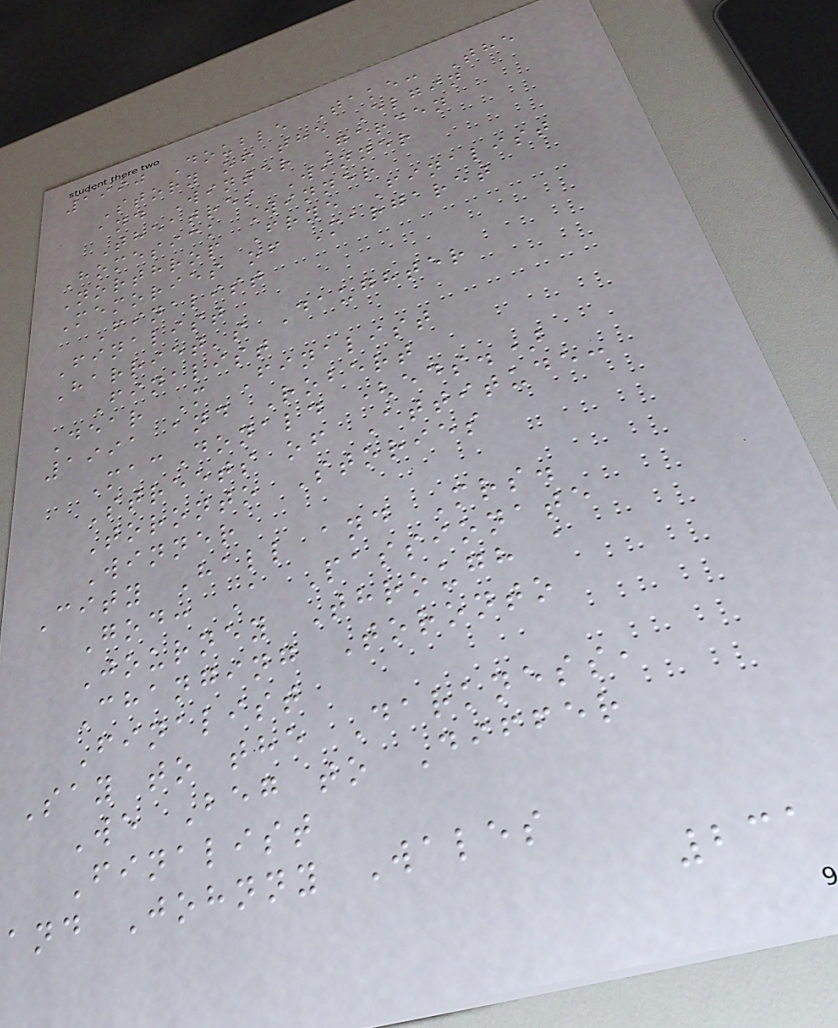1990 Double Take: The
Story of the Elgin
and Winter Garden
Theatres Winner
Homesick Winner
Northrop Frye Finalist
Memories of Margaret
Finalist
Finalist
Harriet's Daughter
Finalist
Dear M Finalist
1991 and Robert
MacDonald (eds.)
Streets of Attitude:
Toronto Stories
Winner
City Hall and Mrs.
God: A Passionate
Journey Through a
Changing Toronto
Finalist
Say to the Darkness,
We Beg to Differ
Finalist
and Johnny Wales
231
